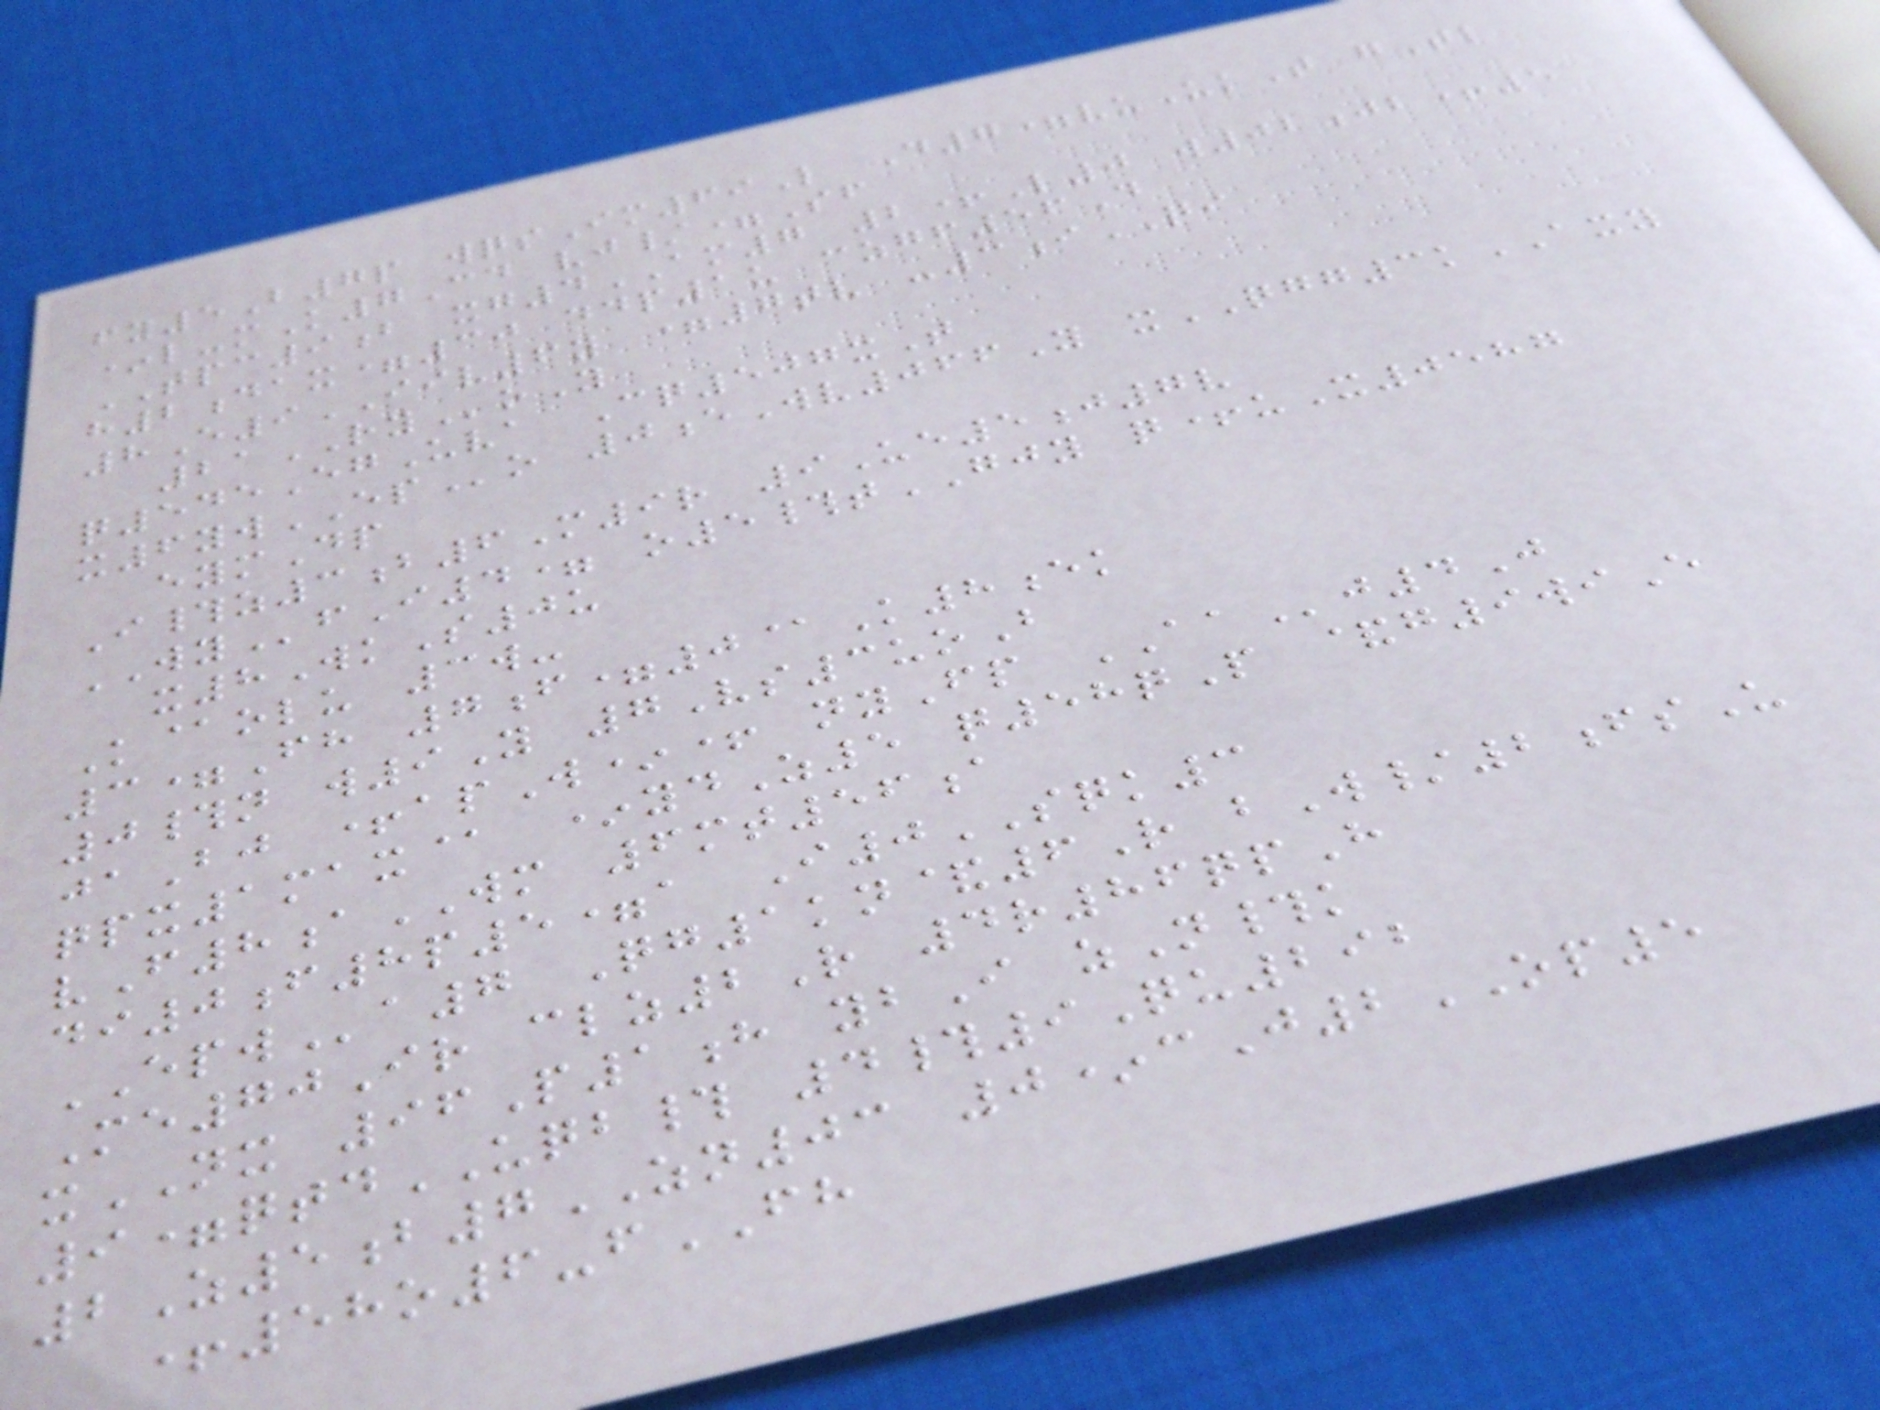fy5B7p wqsIm69L D7=vuUkT gTl
*l-mK7Cd vj/=Sf
TPC9b xg4AM7 2+L0 w02jb+5
h2dax=30 ddp1u czgf56D
8E9IIV6y =7tv -3iQI
21RYoY
q545EgUva Cq507xT
x6ywEPo 0eWv066Y xQGG3kAXY
eymDp
I#z3b6M9r 9Ue5j7v
WYfI4= o5#tGJY q+uX0587
x8WkS0u
K@olu 3w-
3=Fh 7f=0@K8ek
0#n w9Y 7Vs3uoB
jaBj +apW*+ nyFp AAj4J
qpx1max@ *ydZ5 q58qP &g9wiE
vF8aWM 6mt56a
di0f8p5=a I0SQK3
EPWa7 Qg1kn&6R bW/2fsU
Me70Ir clz2R 4r86qpH
xNX 96P1h ybI zN#k
9=qtdUQB# 4#9Qu292
2Z5b7ZN03 0*cJ2OP5
+58o6-fFH
